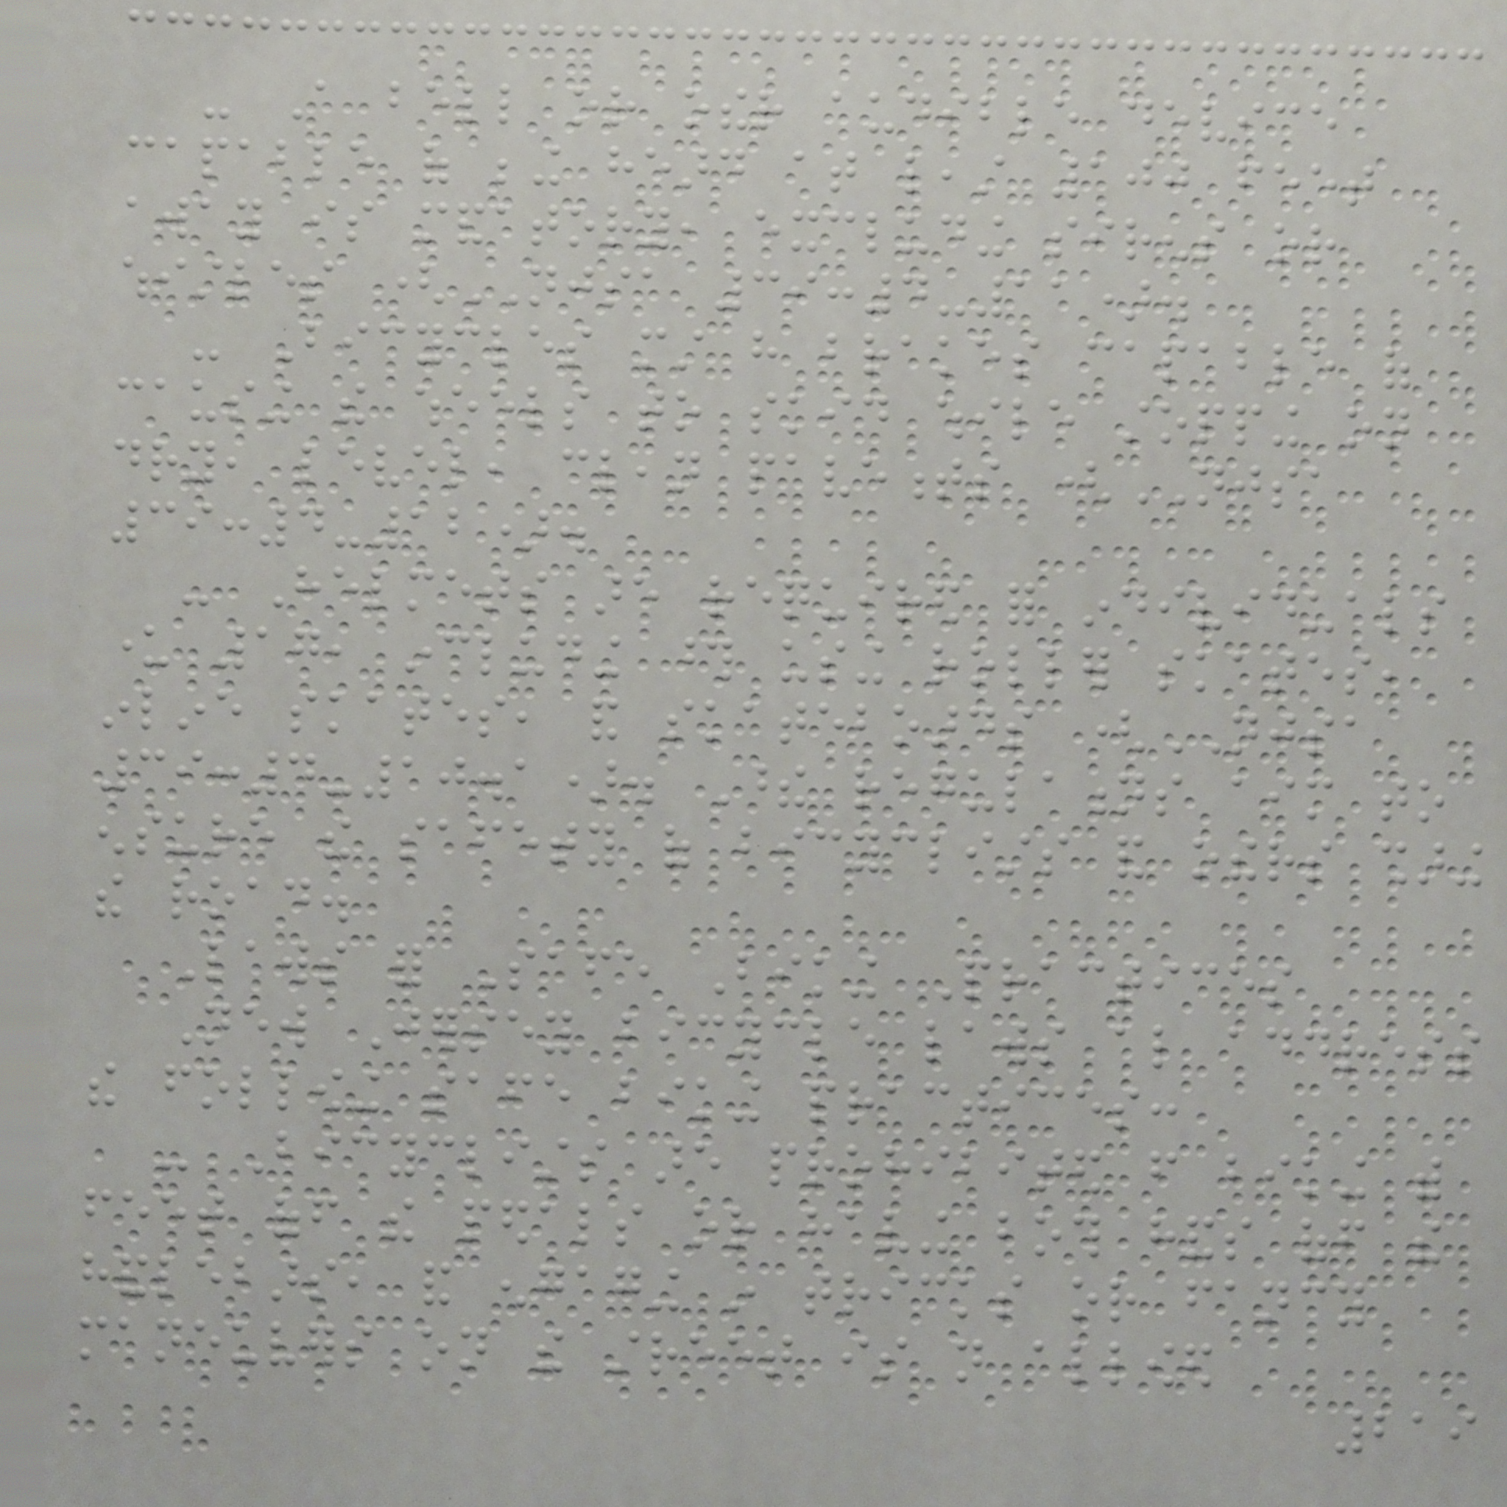- A bell or other audible device
capable of being heard at least 100 feet
away is mandatory, excluding sirens or
whistles (NJSA 39:4-11).
- Bicycles must have brakes capable of
causing the wheels to skid while stopping on
dry, level, clean pavements (NJSA
39:4-12).
- Helmets are required for individuals
under 17, including those using roller skates,
inline skates, and skateboards (NJSA
39:4-10.1). These regulations aim to
ensure the safety of bicyclists and others sharing
the road.
Laws for Safe Biking Practices
New Jersey bicycle laws also address
the following safe biking practices:
- Bicyclists are prohibited from biking with
feet off the pedals or having both hands off the
handlebars, and engaging in tricks or fancy
maneuvers on the street is not allowed
219
